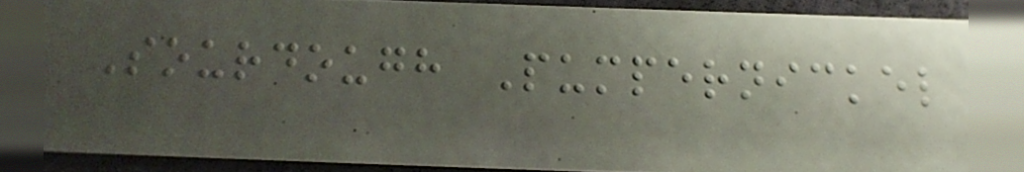Sourdough Pumpernickel
